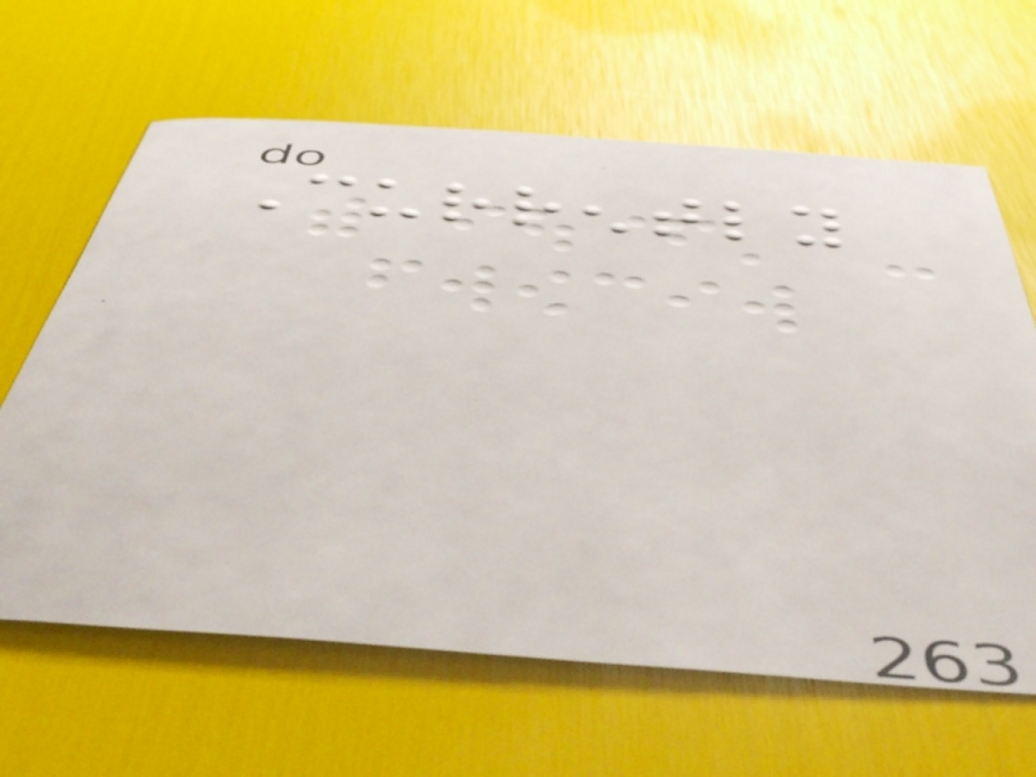Currently
